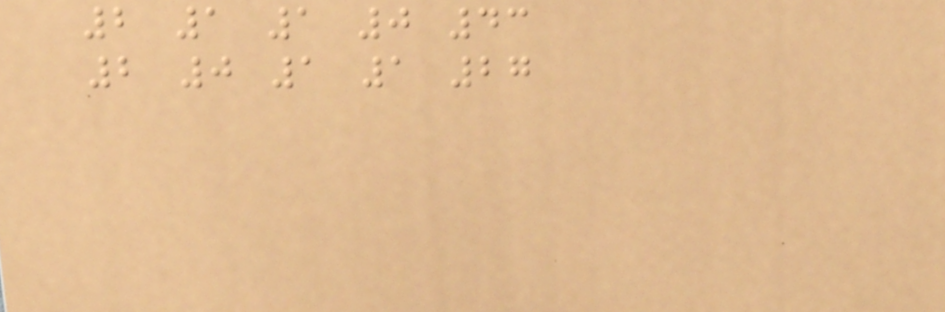2 1 1 0 43
2 0 1 1 27
